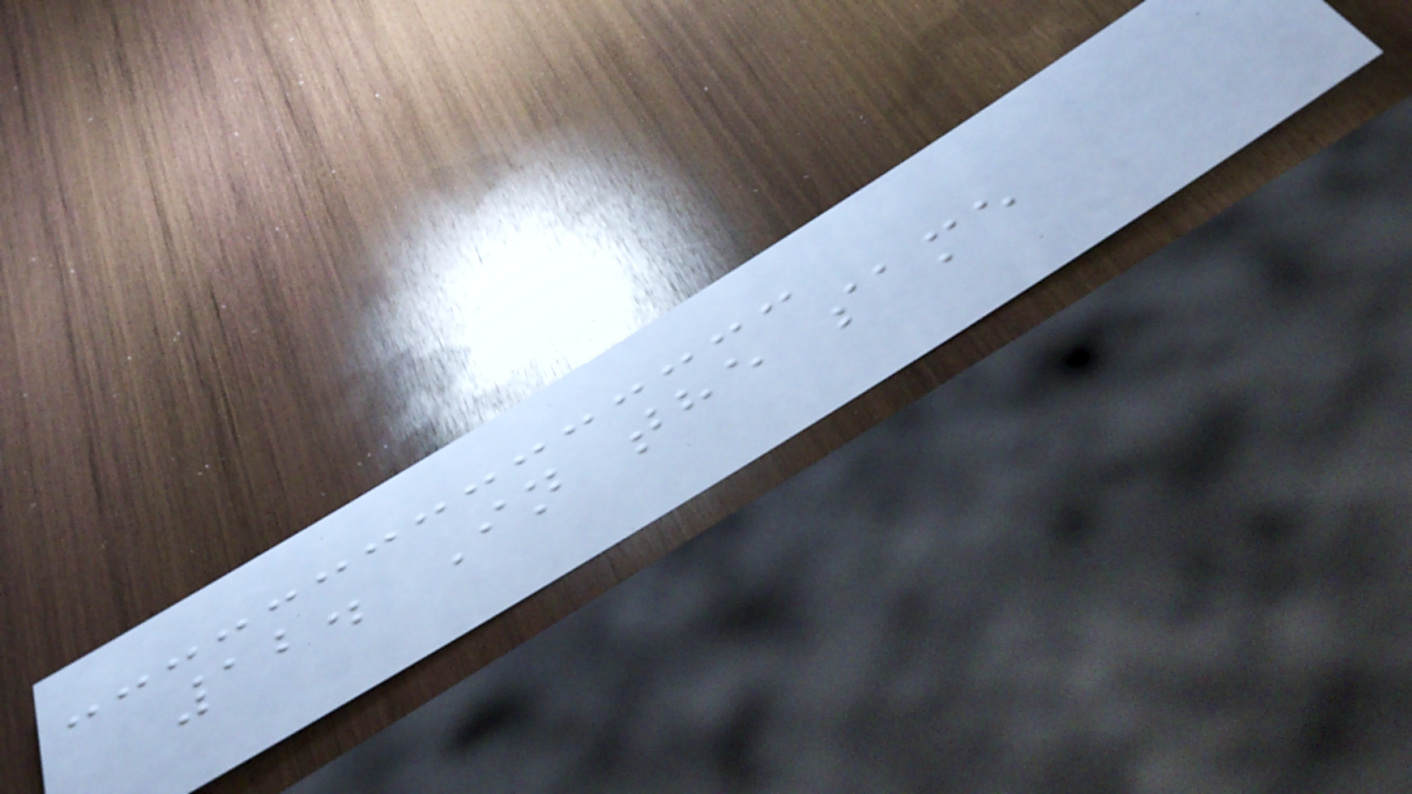12. In the same
